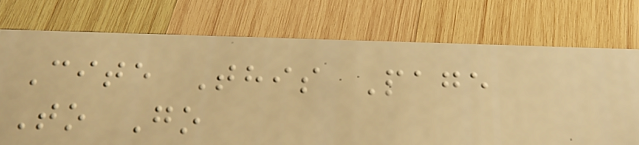Cite This Page
To Go
